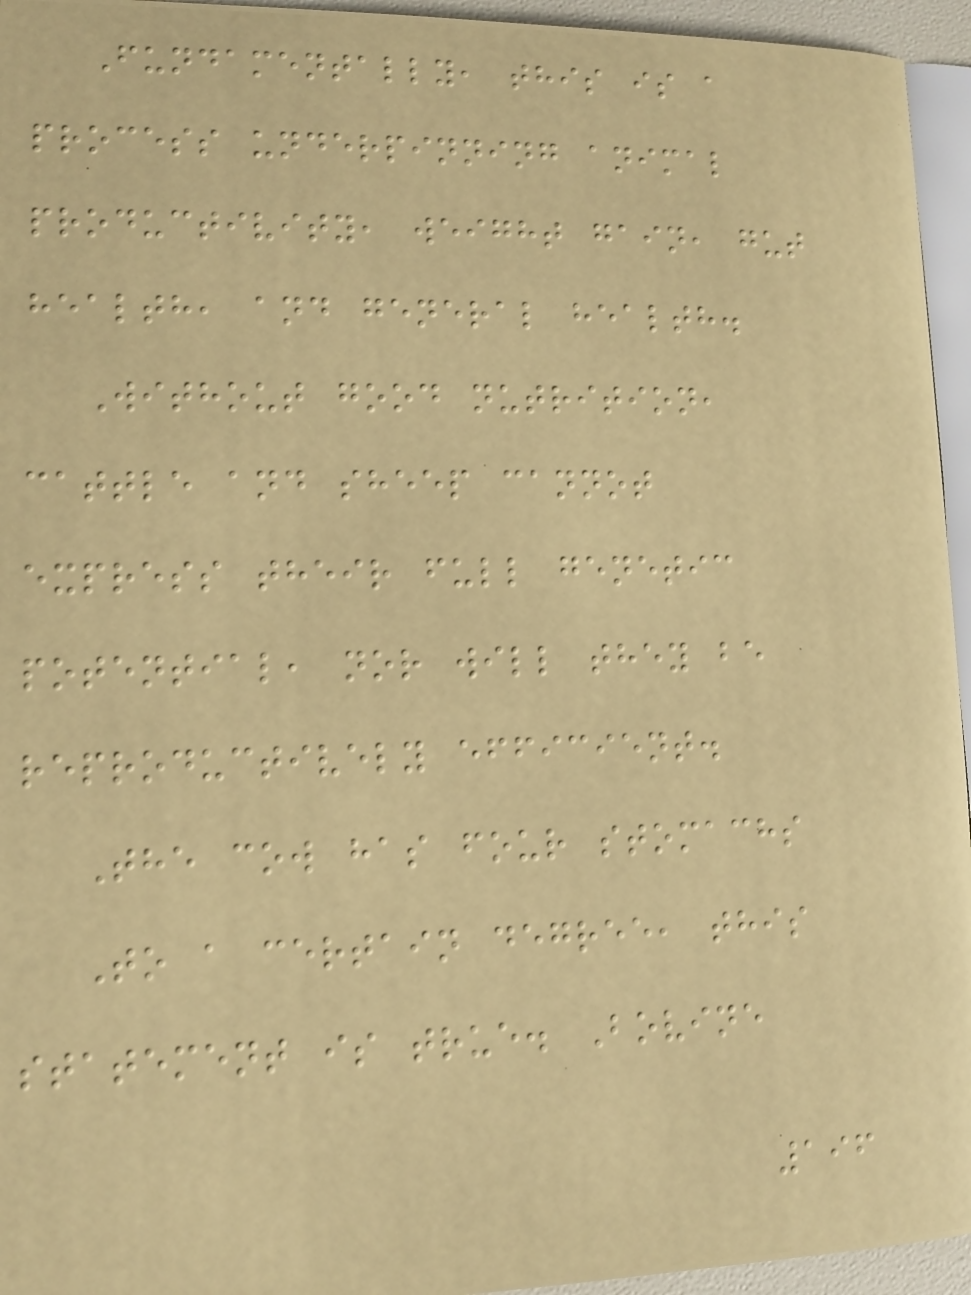Fundamentally, this is a
process underpinning animal
productivity, weight gain, gut
health, and general health.
Without good nutrition,
cattle and sheep cannot
express their full genetic
potential, nor will they be
reproductively efficient.
The cow has four stomachs
To a certain degree, this
statement is true. Bovine
196
